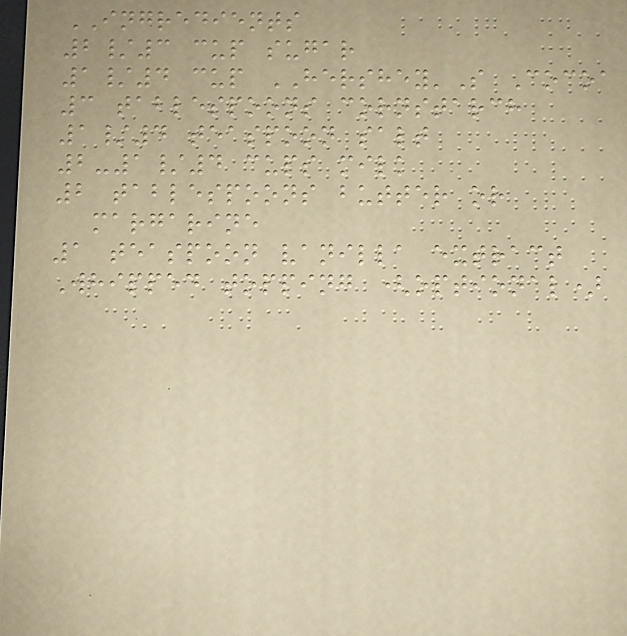INGREDIENTS
2/3 cup sugar
1/4 cup HERSHEY'S Cocoa
3 tablespoons cornstarch
1/4 teaspoon salt
2-1/4 cups milk
2 tablespoons butter or
margarine
1 teaspoon vanilla extract
Whipped topping (optional)
